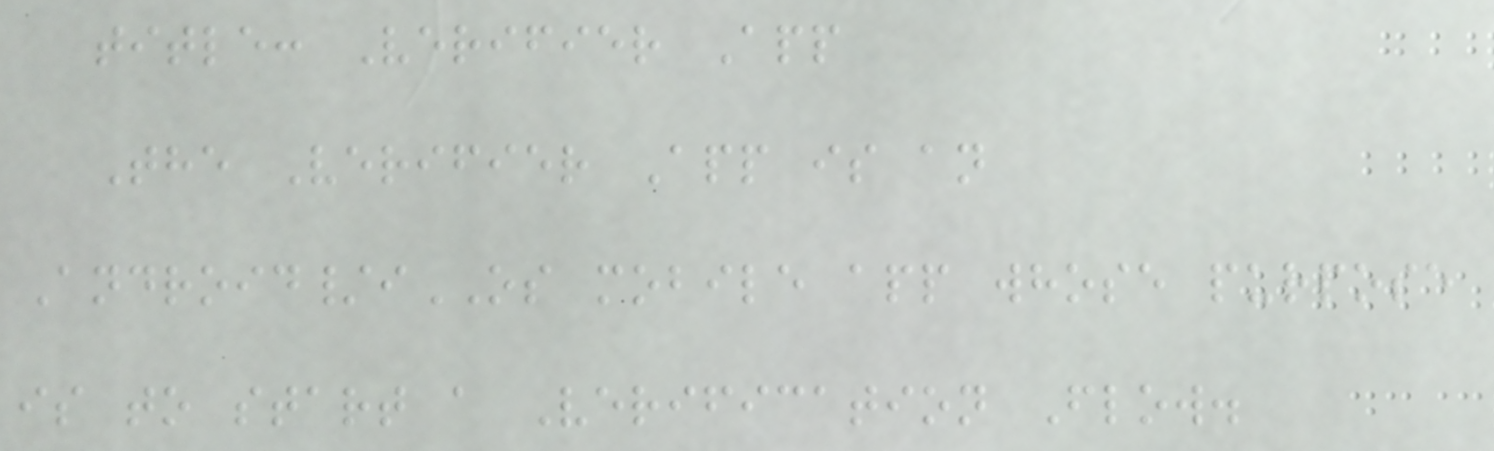title: Verifier App
The Verifier App is an
Android/iOS mobile app whose purpose
is to start a Verification Flow.
